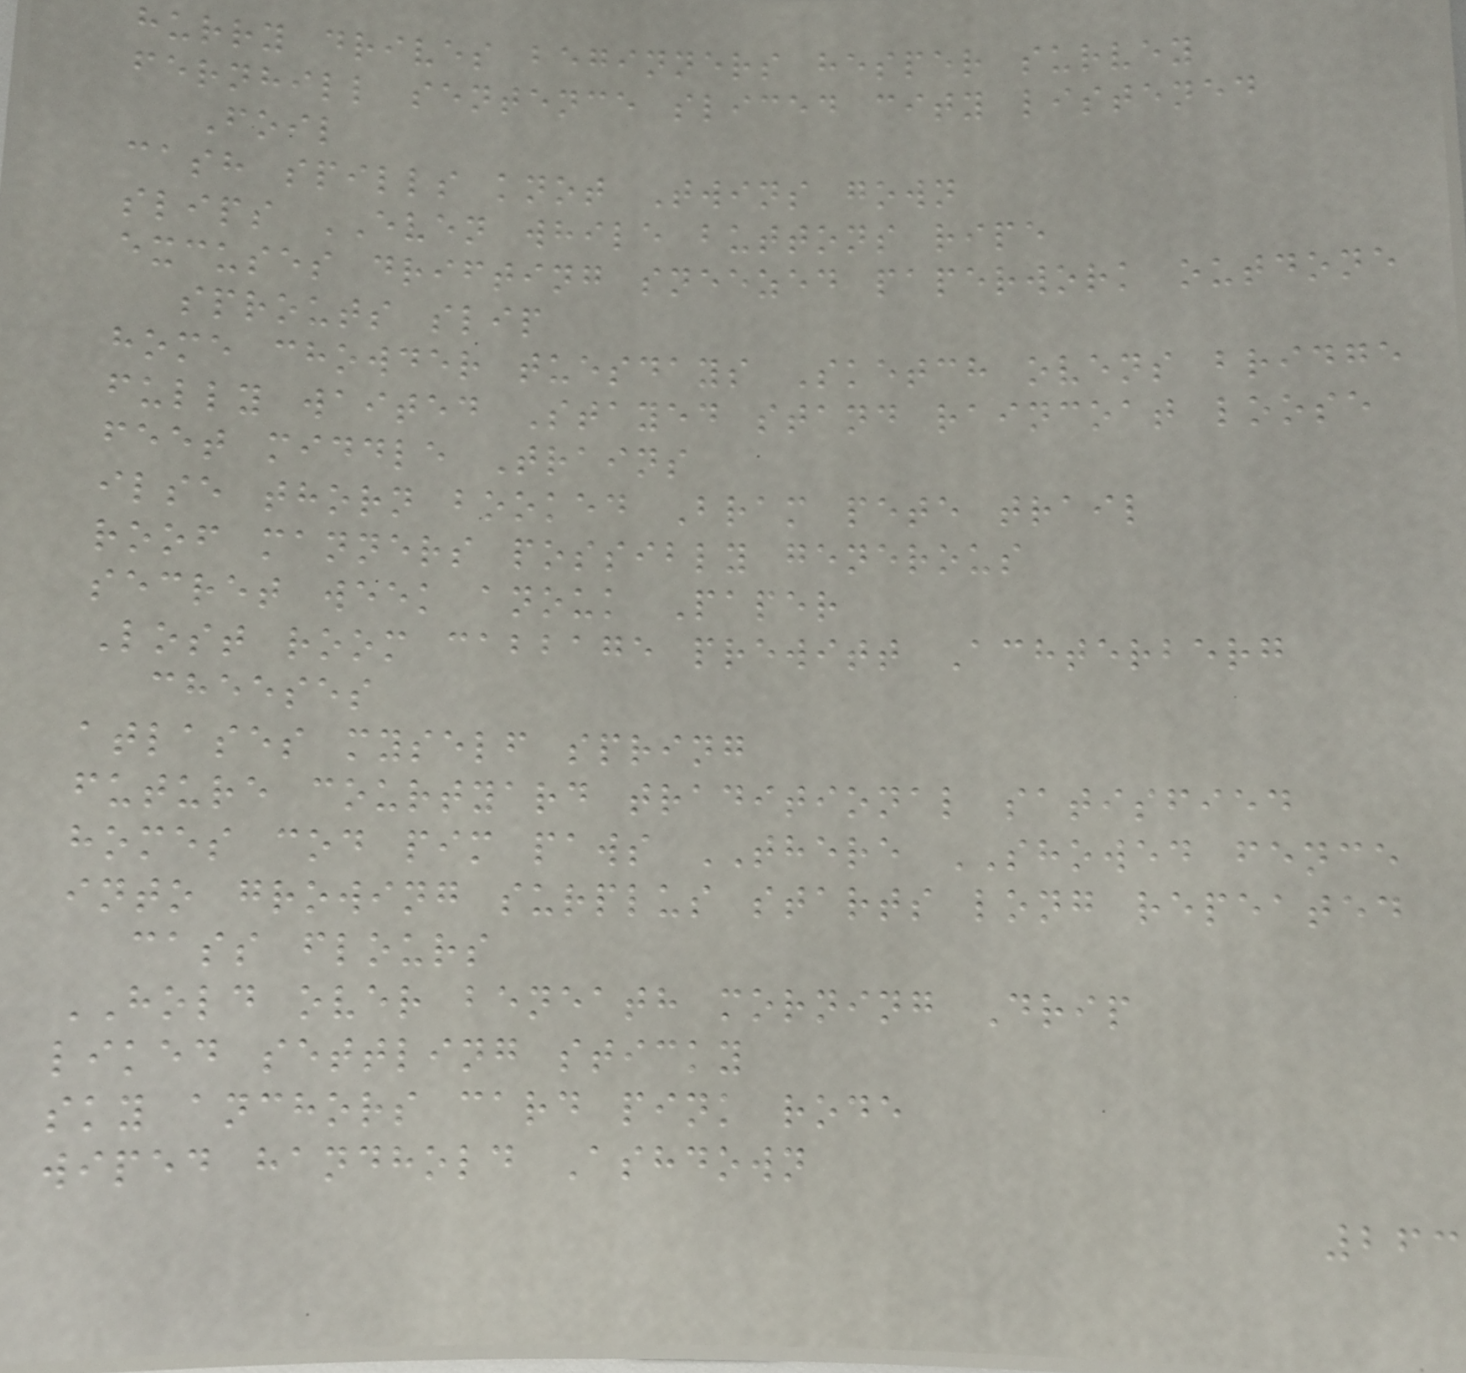hurry drives beginners hesper survey
fernhill sentence sliced city listened
Foil
cash spills knot Twins gown
slips EVEN while buttons ripe
excuses drifting sneezed paperwork outdone
sprouts slip
home chowder tuesdays Sketch ovens bridge
fully waited Stayed stand raincoat loose
feet middle Trains
ilse thorn booked Bram pete trail
roof manners possibly generous
secret week anouk Paper
Lost room cabbage prewitt Achterberg
cheeses
atlases myself spring
future courtyard traditional satisfied
homes cod pim paws THERE SHOWED fence
into growing surplus starts long repeated
cass flours
HOLD over beneath morning Drip
liked settling sticky
sky anchors card pink rode
wiped handhold Ashdown
263
